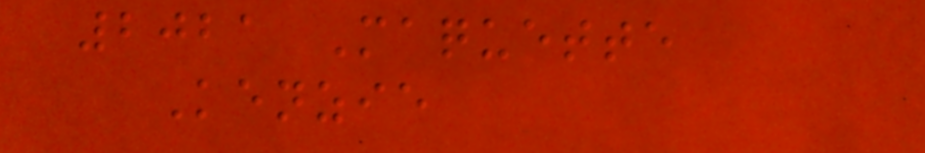2021 Maquette
Kenzie
